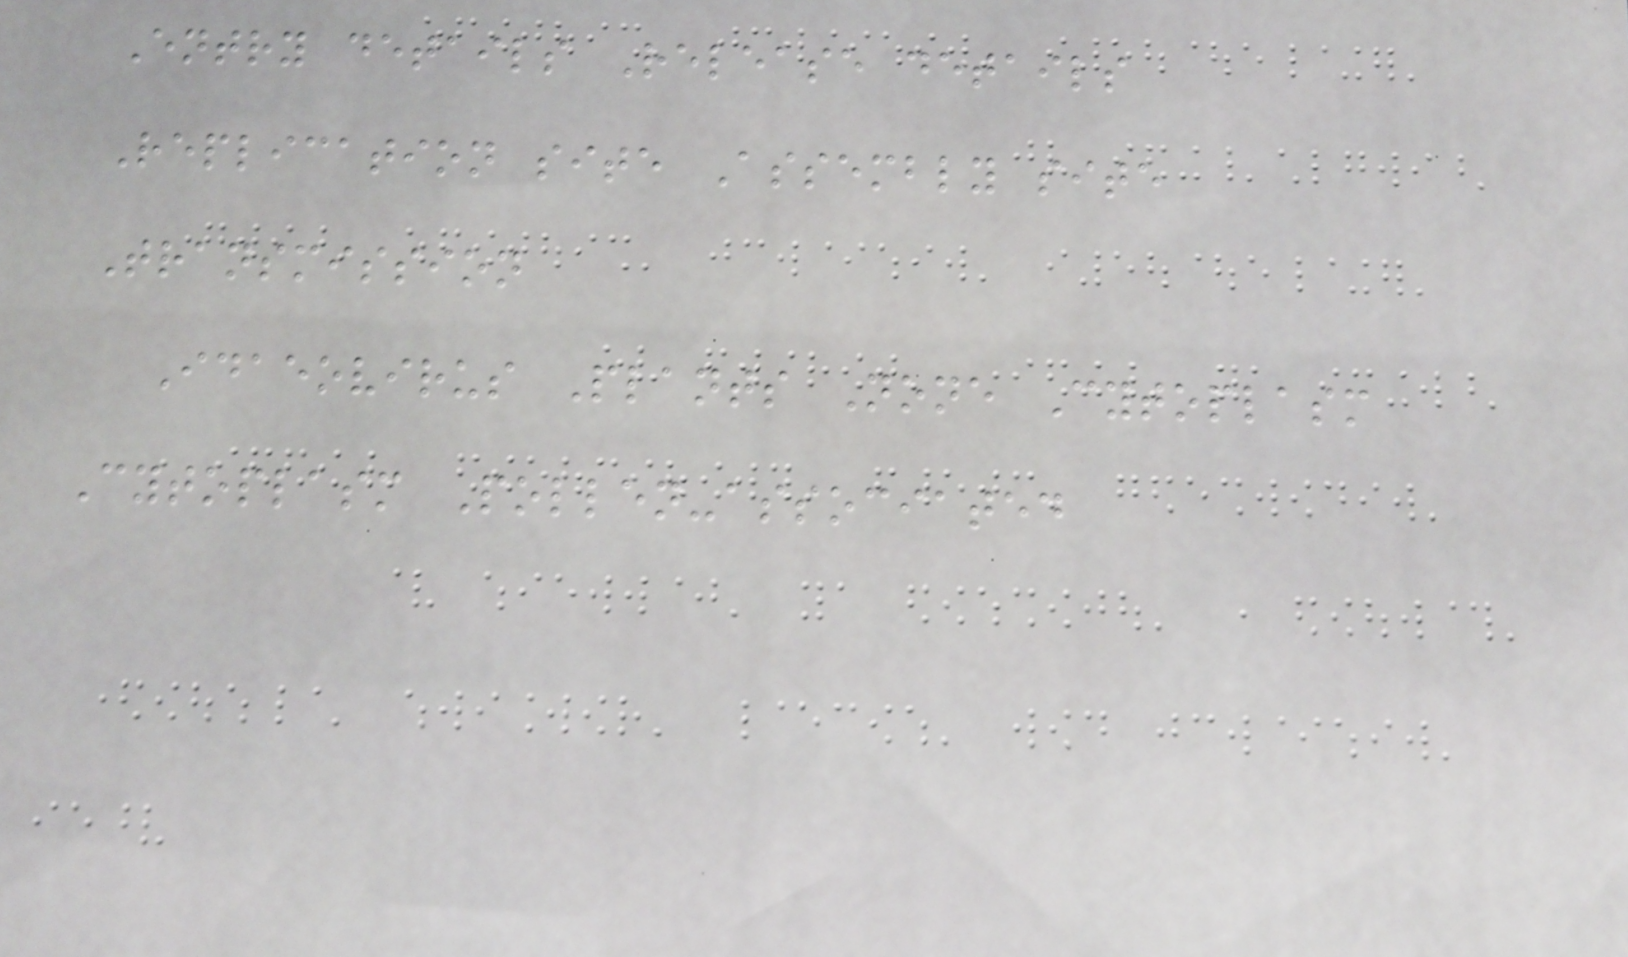Entry details Release details
Replication site Assembly site
Transmission
Idaeovirus Plants None Cytoplasm
Cytoplasm Pollen-associated
